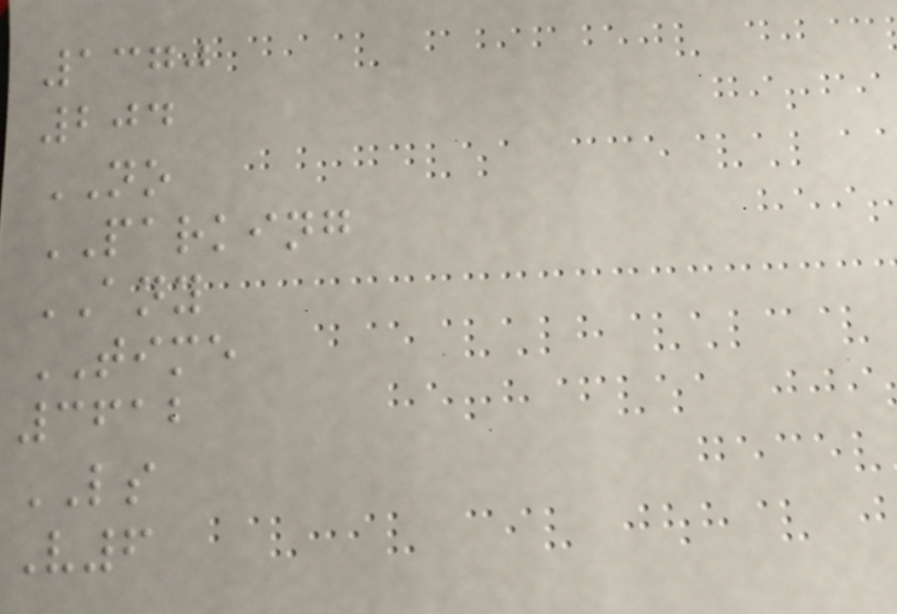1370
204
NO
PARKING
ANY
TIME
3612
LS
V6
